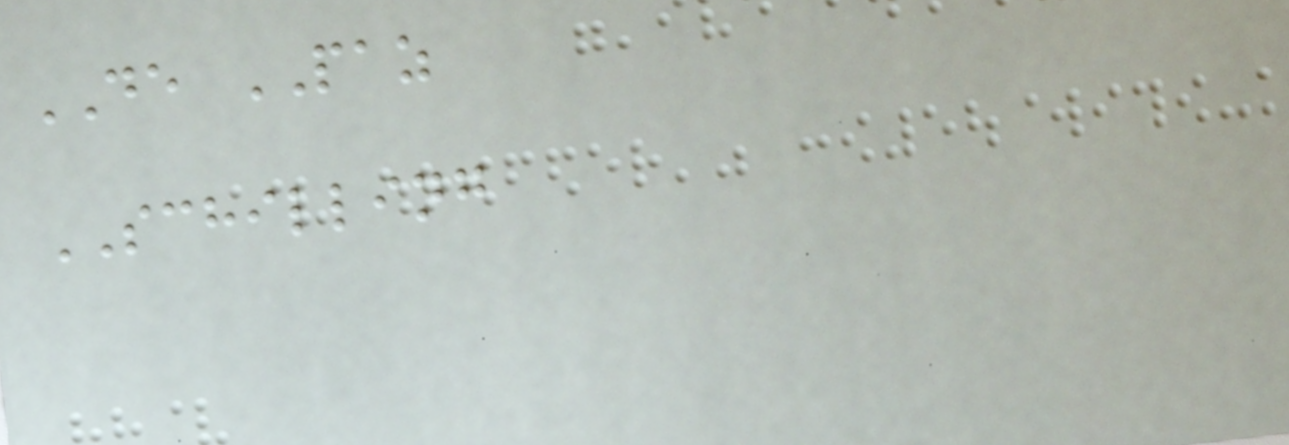DE PAZ
SCHILLING
